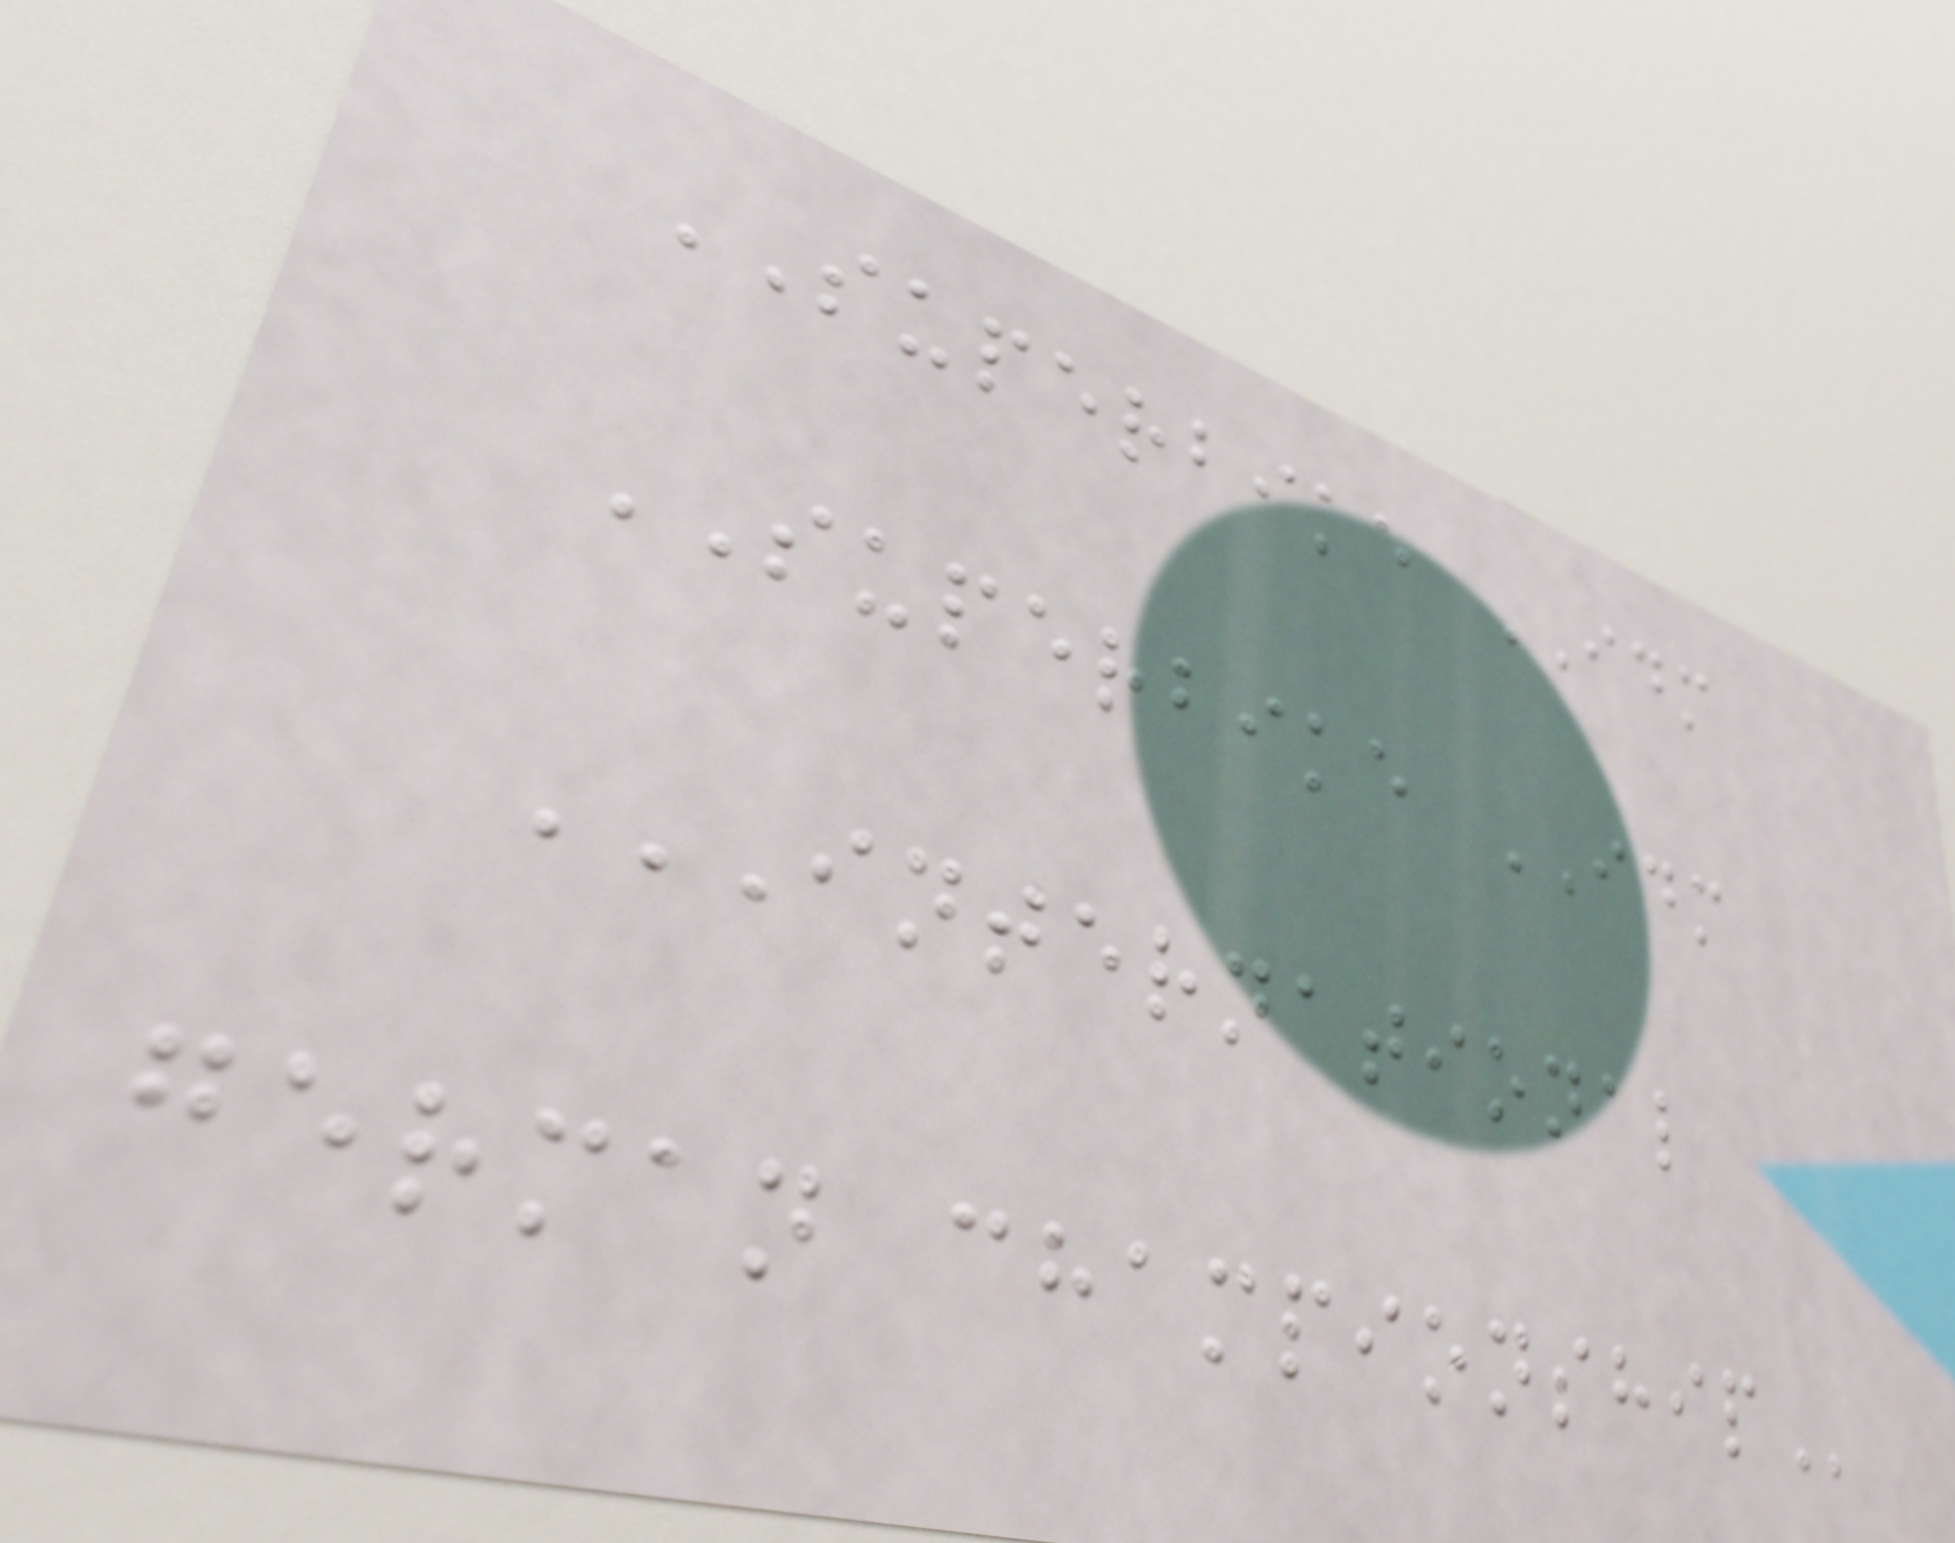SUPERBIKE IDM
SUPERBIKE IDM
INTERNATIONAL
GERMAN CHAMPIONSHIP
